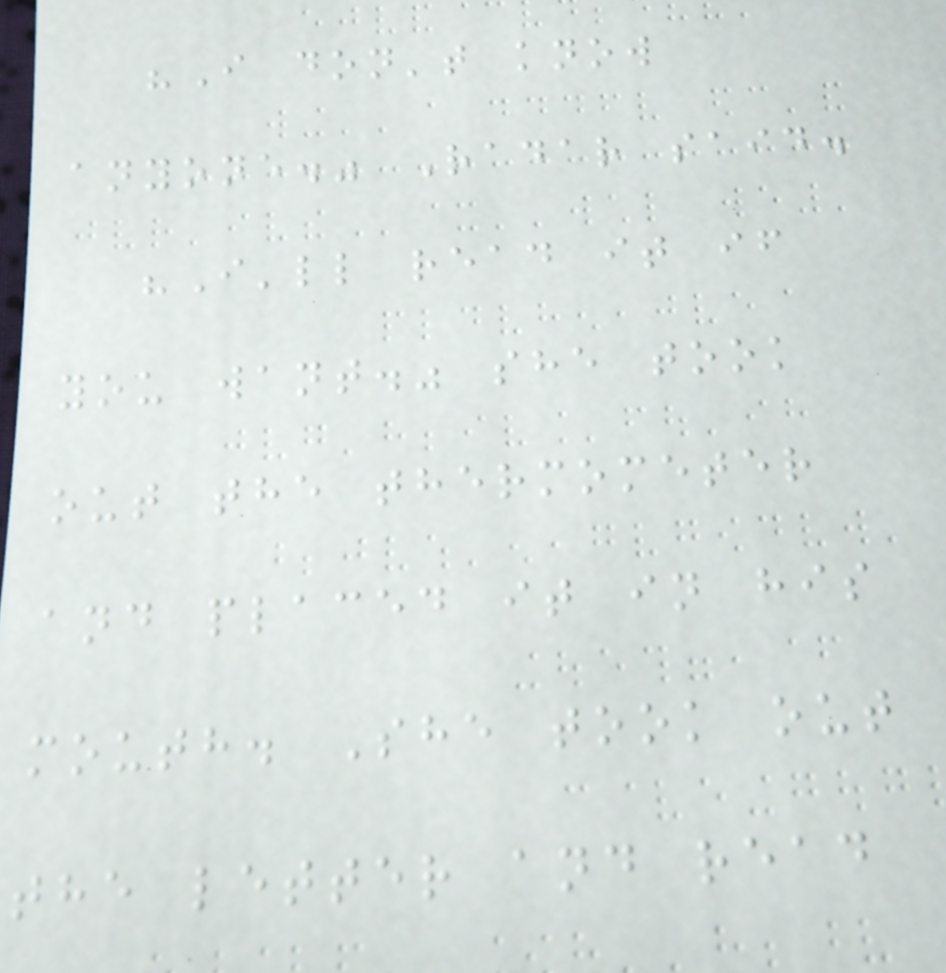"I don't know
anyone." Radar said.
"I'll read it if
you want." she took
out the thermometer
and placed it in his
mouth. She took out
the letter and read
